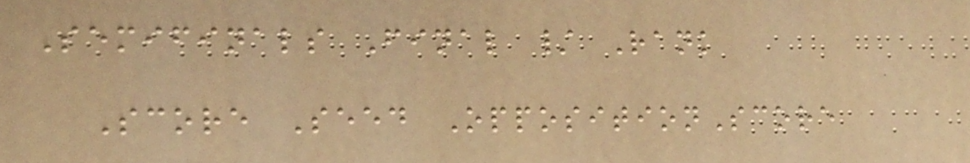Semifinals Final / Rank
Score Seed OppositionScore
